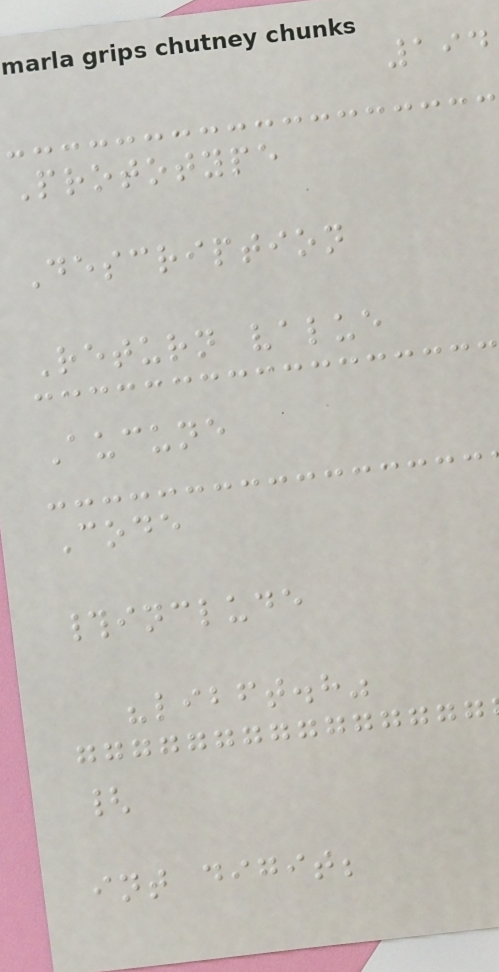194
Prototype
Description
Return value
Aucune
Code
#include
"libft.h"
{
int digit;
